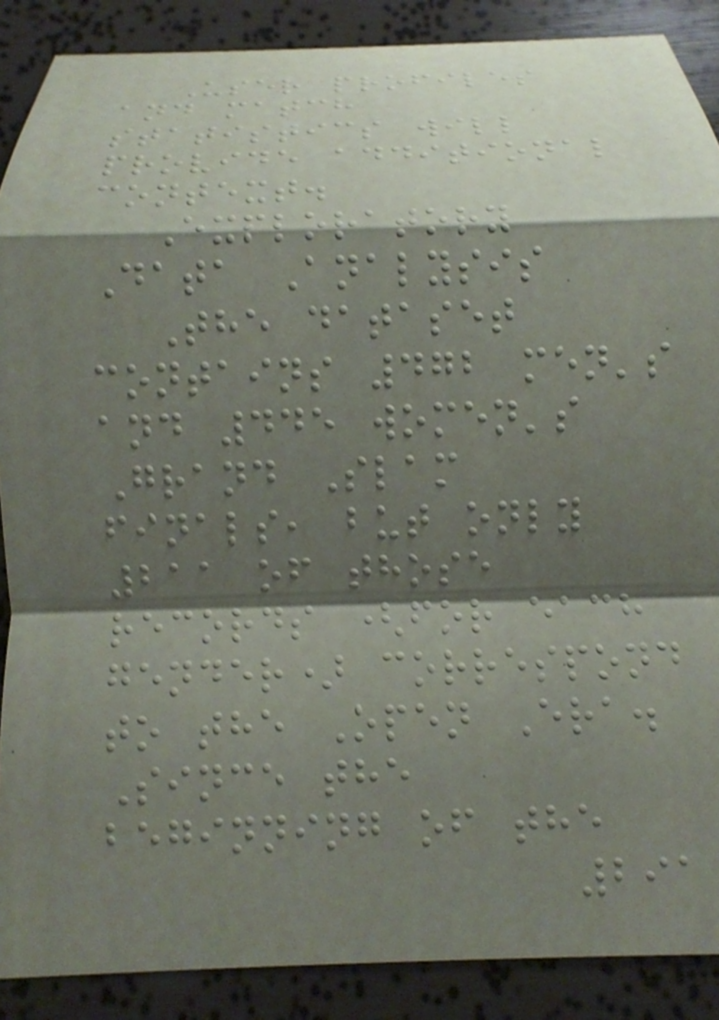User profiles
and match
statistics will
provide additional
context.
Exploratory
Data Analysis
The dataset
contains 472 men's
and 445 women's
Grand Slam
finals, but only
211 of those
records (for each
gender) correspond
to the Open Era.
Since the
beginning of the
291
